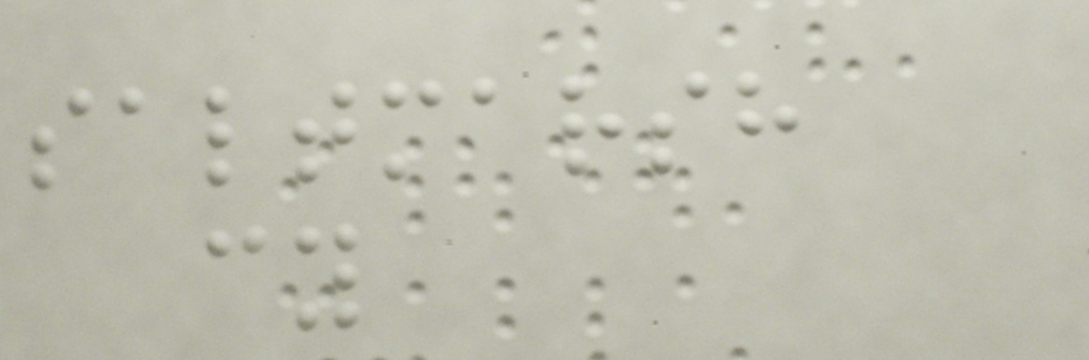saltmarsh
cy
